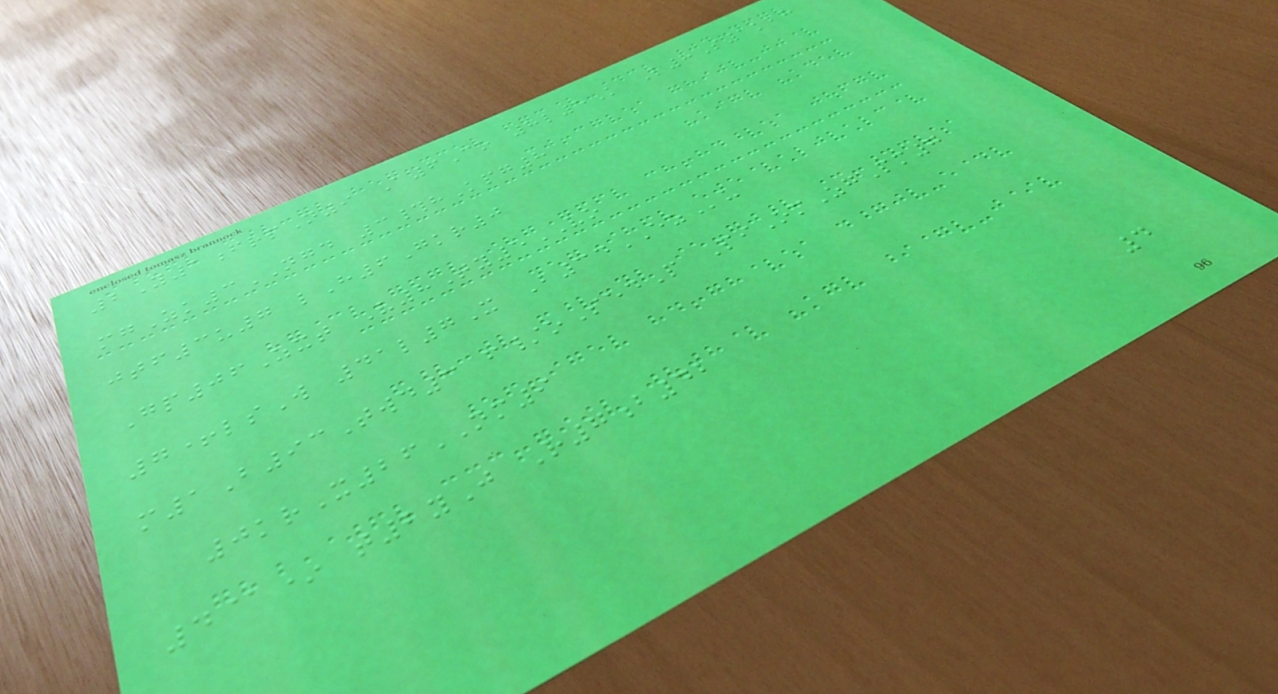2Y1frpN9 A6Co 8l5K L8S1kbh
mgZk3NGD 3#hKpg8
jtf3u7 lH6Gkr0
Gp06Zxt V8Ty5VO
7+lsW 41l7X B34EZu
m1B93Twd3 f/oSedP PiOmZgPm7
0krX26NM9
4@* t2yJ R7b42
4
